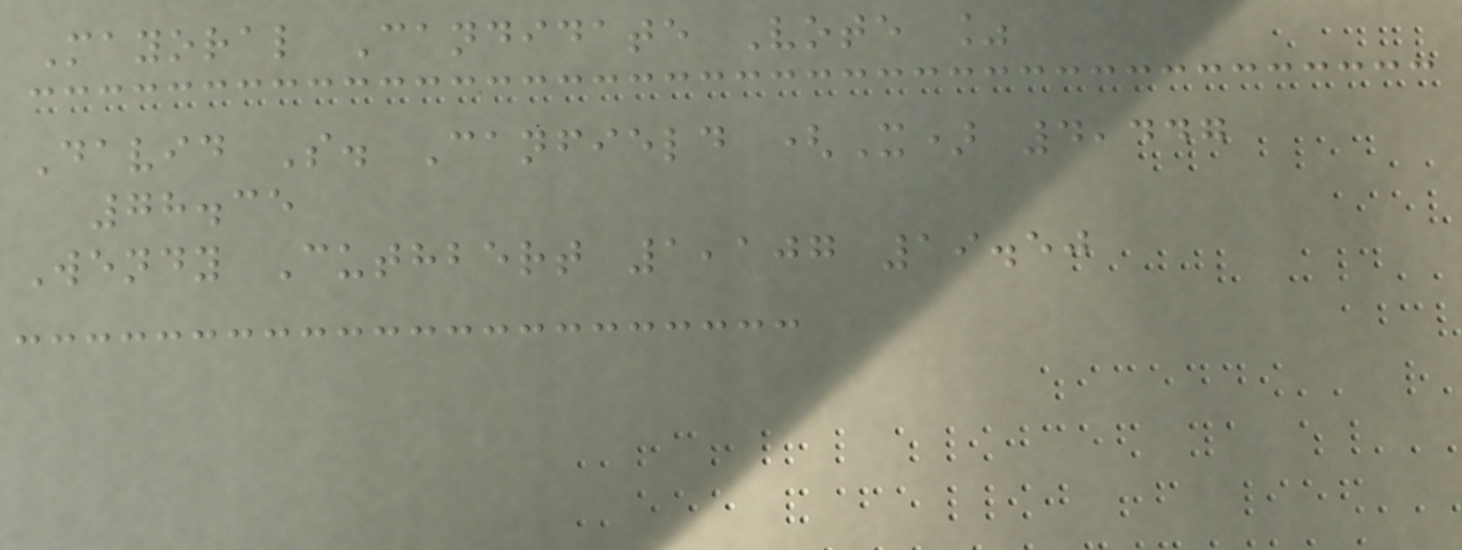Mayoral Candidate Vote %
David S. Canfield (X) 4,447
78.35
Wendy Cuthbert 1,107 19.50
